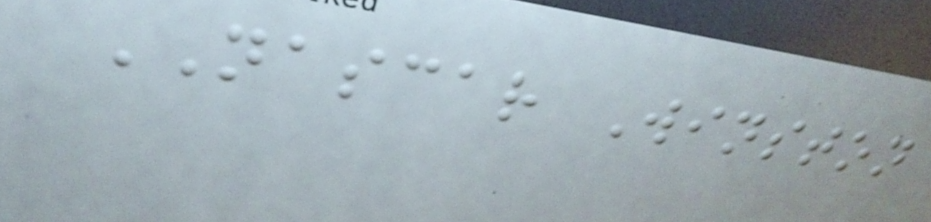NASCAR Winston
